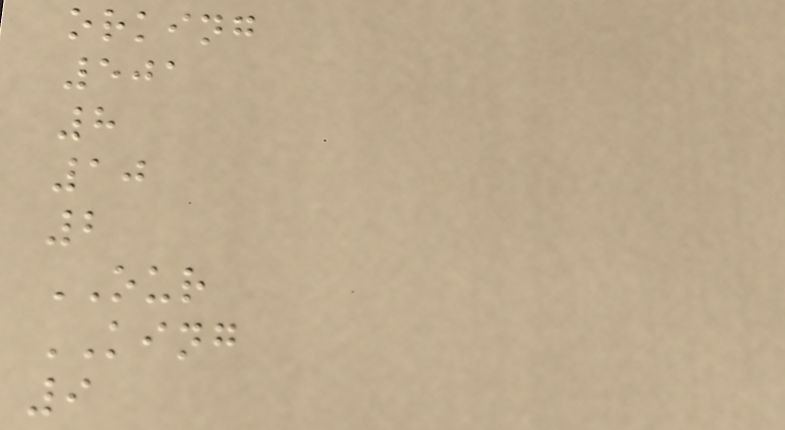orking
501
8
10
2
OUR
KING
9
